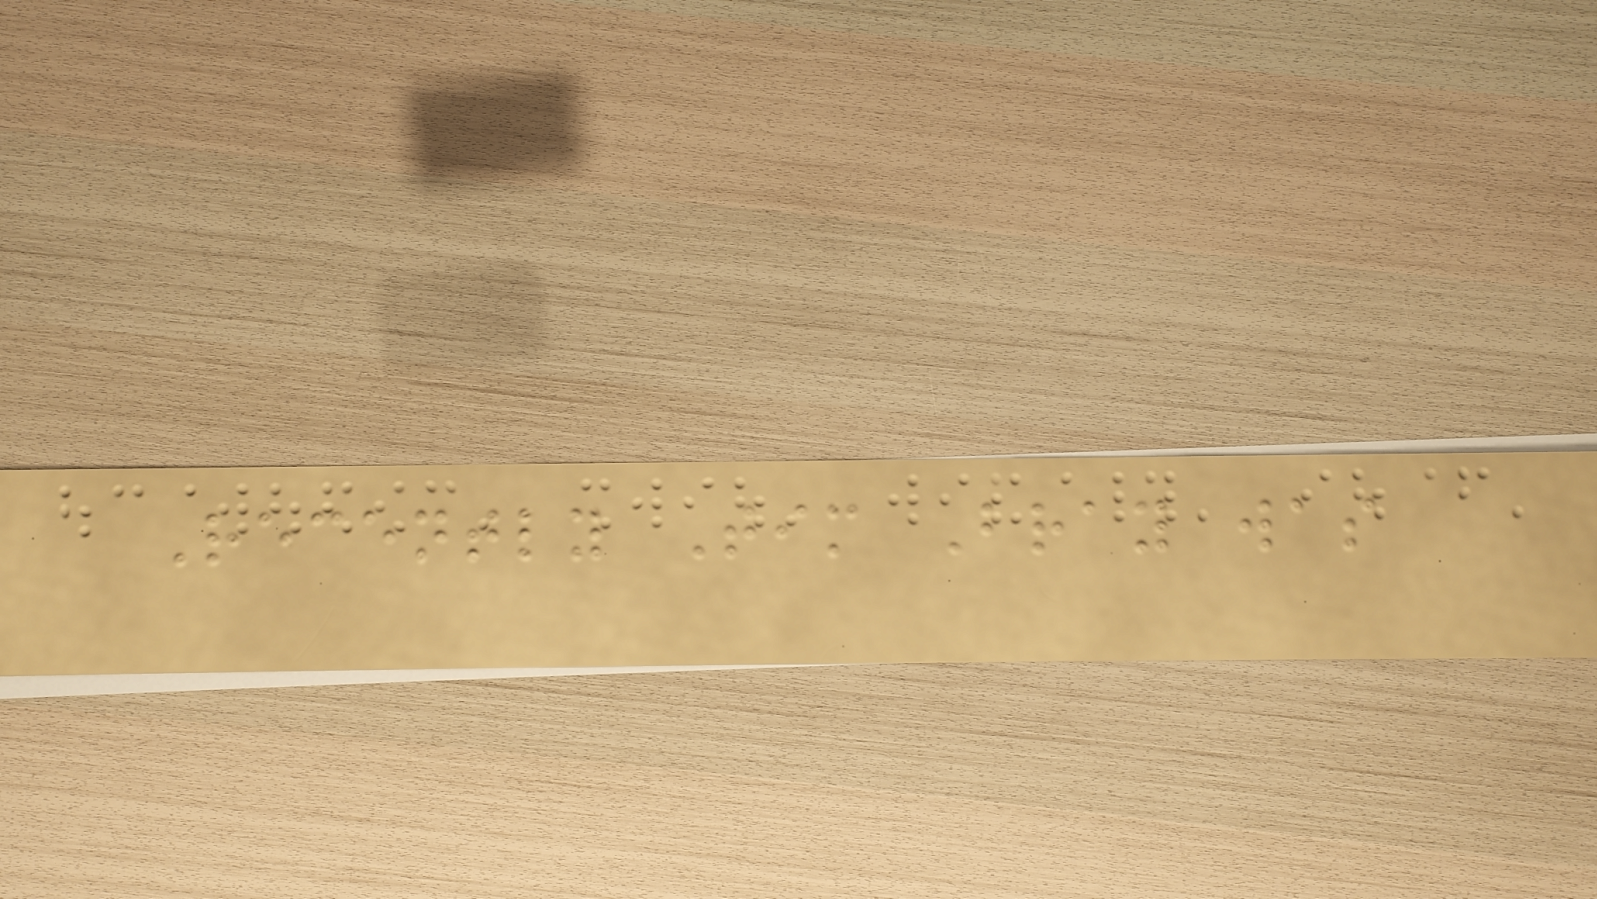Recently Tim Bray was
